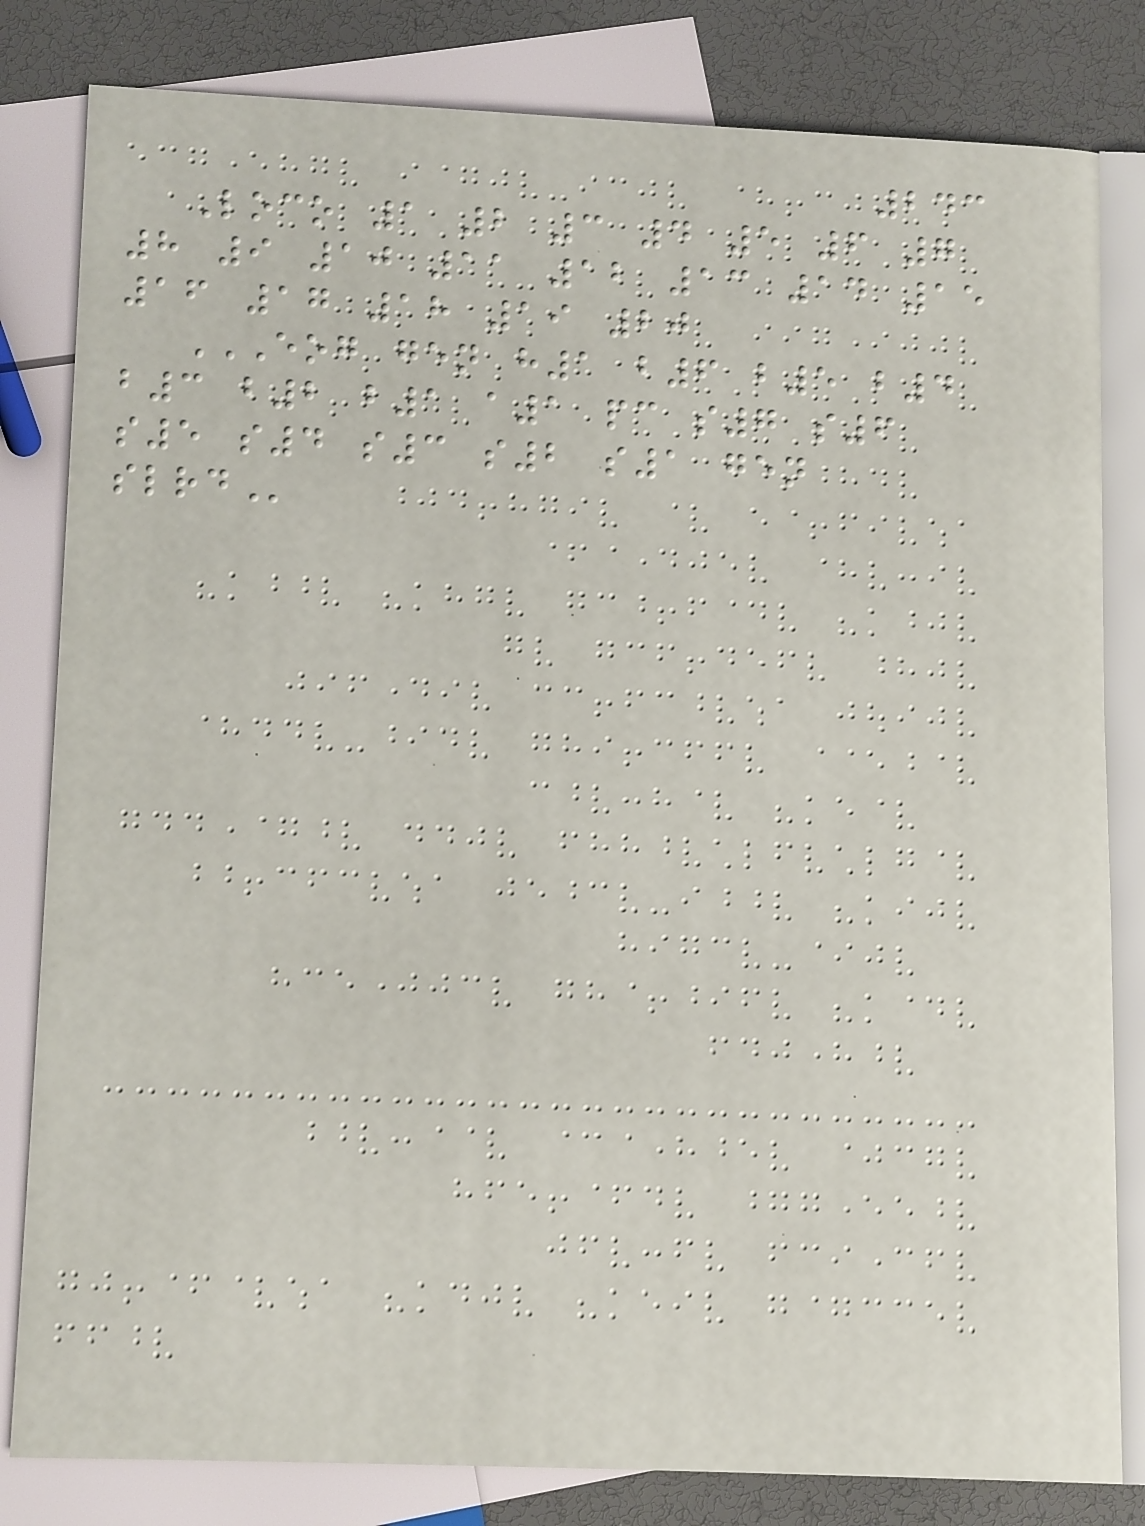243
Loco 1 2 3 4 5 6 7
8 9 10 11 12 13 14 15
16 17 18 19 20
EOG GEN H1 B6 B5 B4
B3 B2 B1 A1 PC S7 S6
S5 S4 S3 S2 S1 GEN
SLRD
